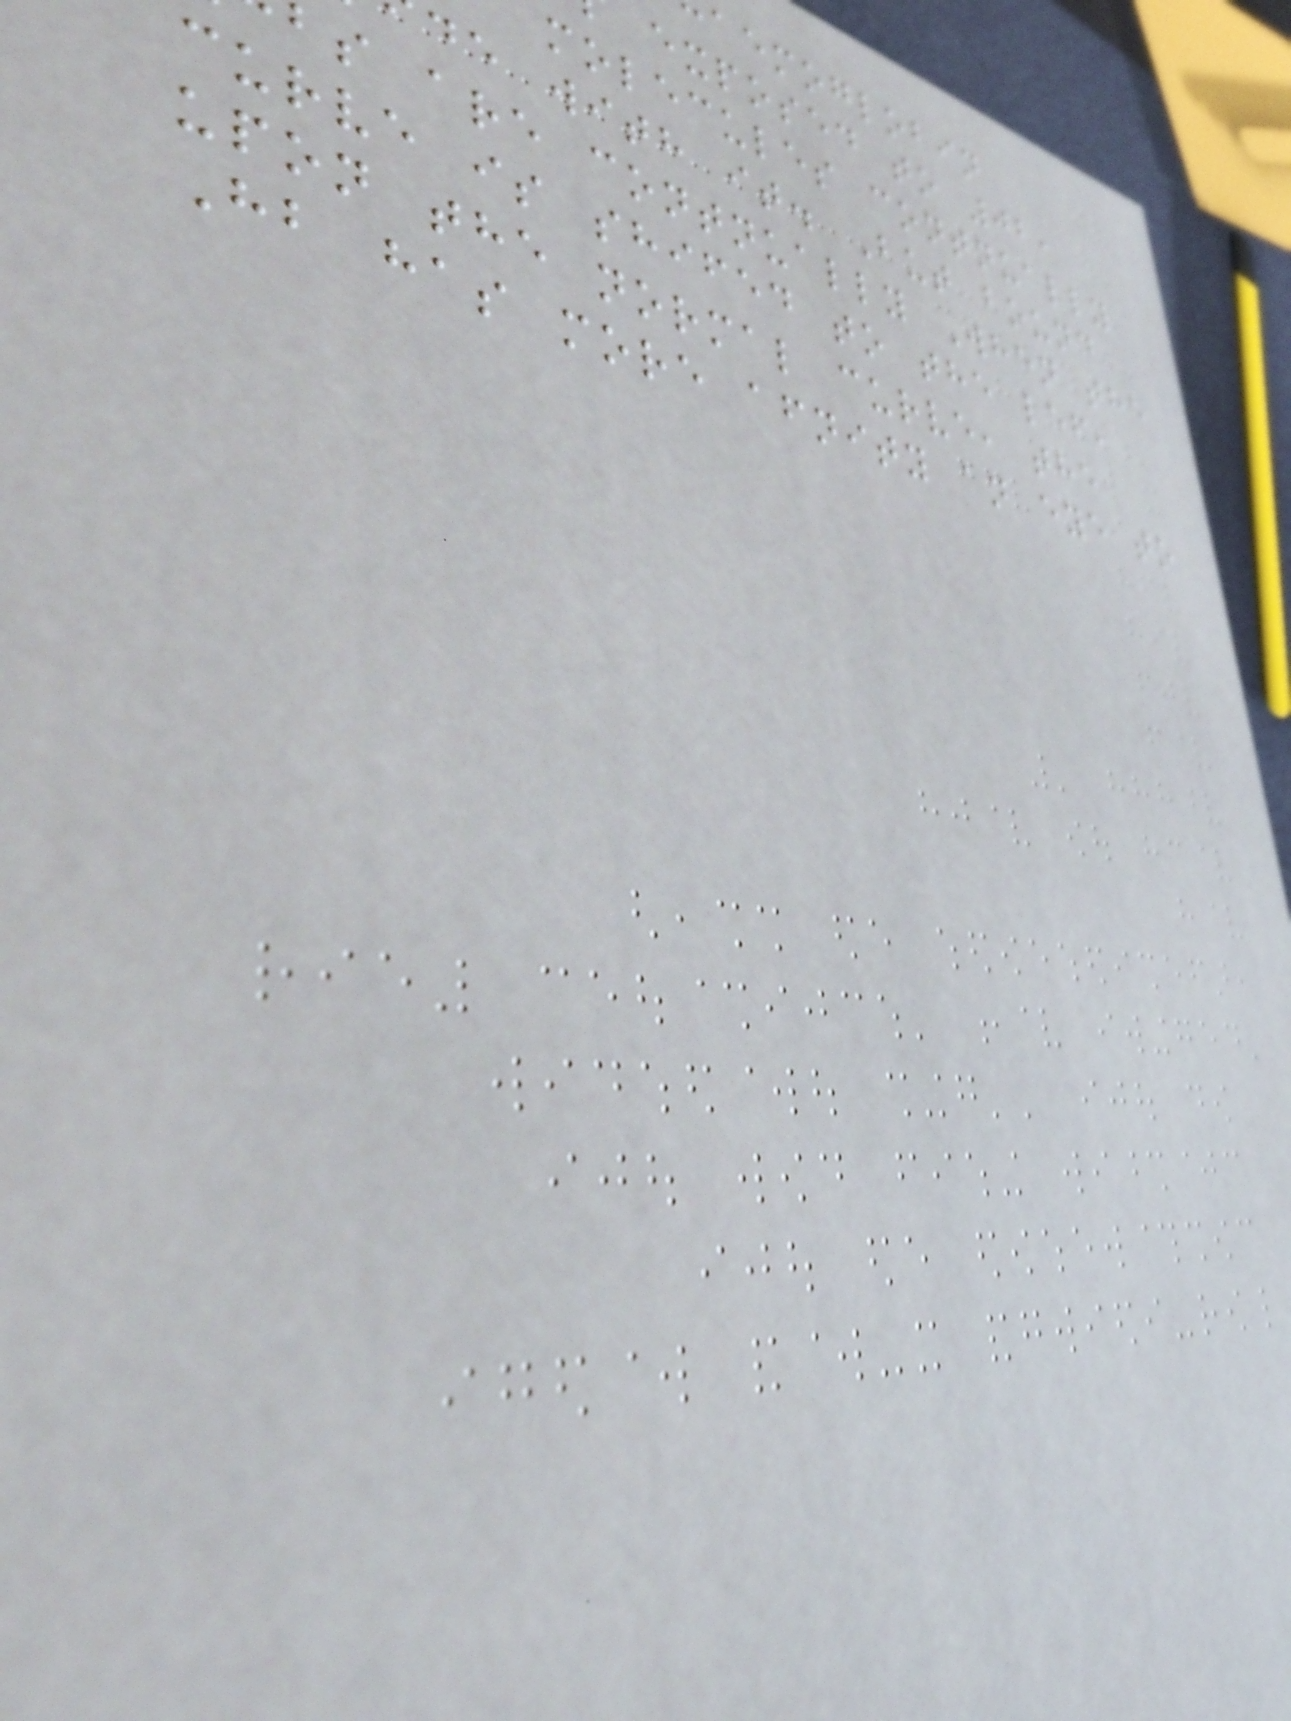aemoglobin
exposed to 02,
molecules contnually
de with it. But bound
s are contnually When the
curve is shifed to the lef,
upon the normal curve, the
Hb has more afnity an eye to
